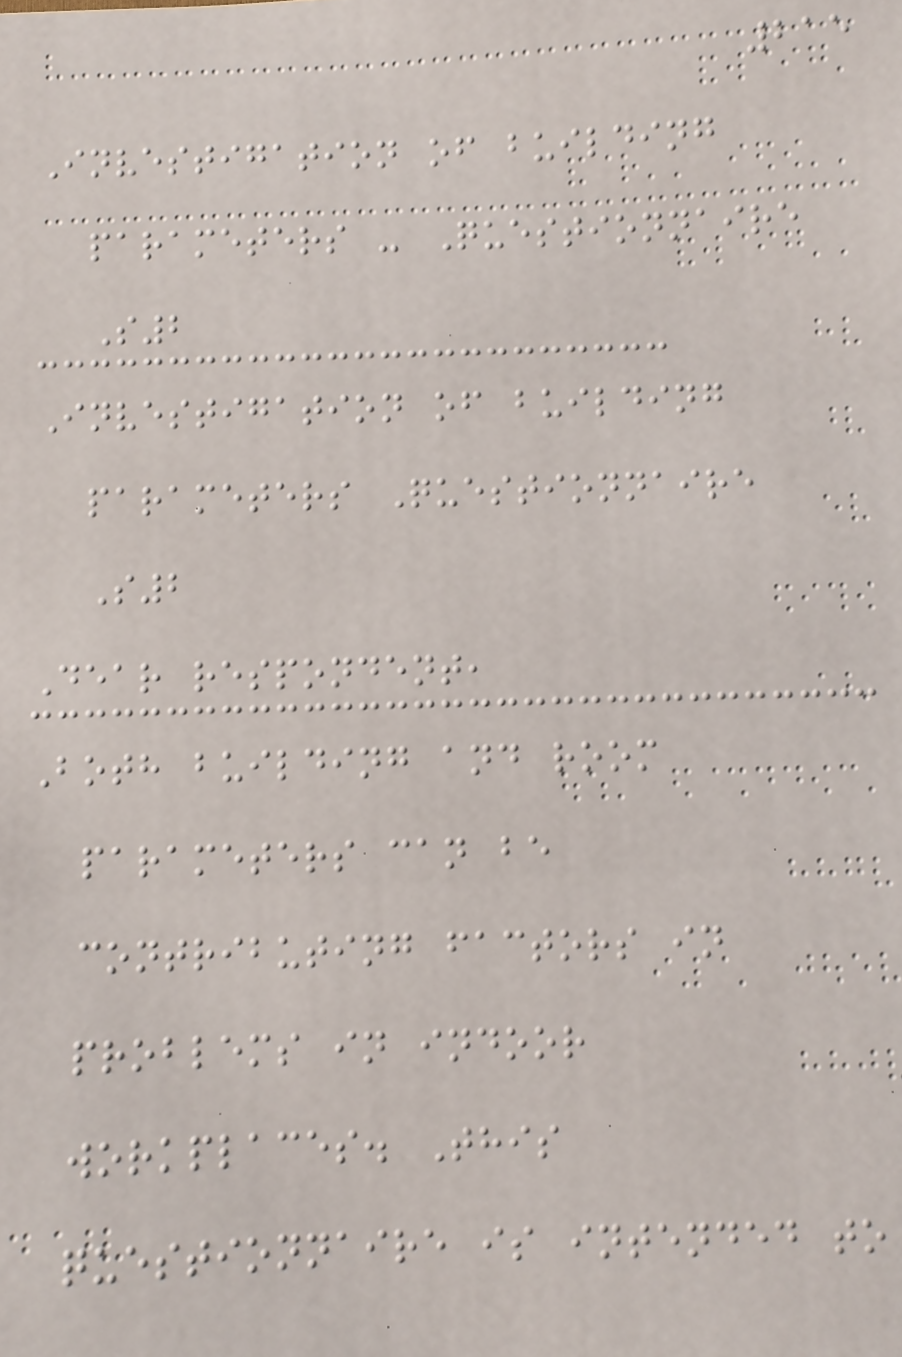215
Investigation of building
parameters - Questionnaire
S2
Investigation of building
parameters Questionnaire
S2
Dear respondent,
Both building and room
parameters can be
contributing factors in
problems in indoor
workplaces. This
questionnaire is intended to
